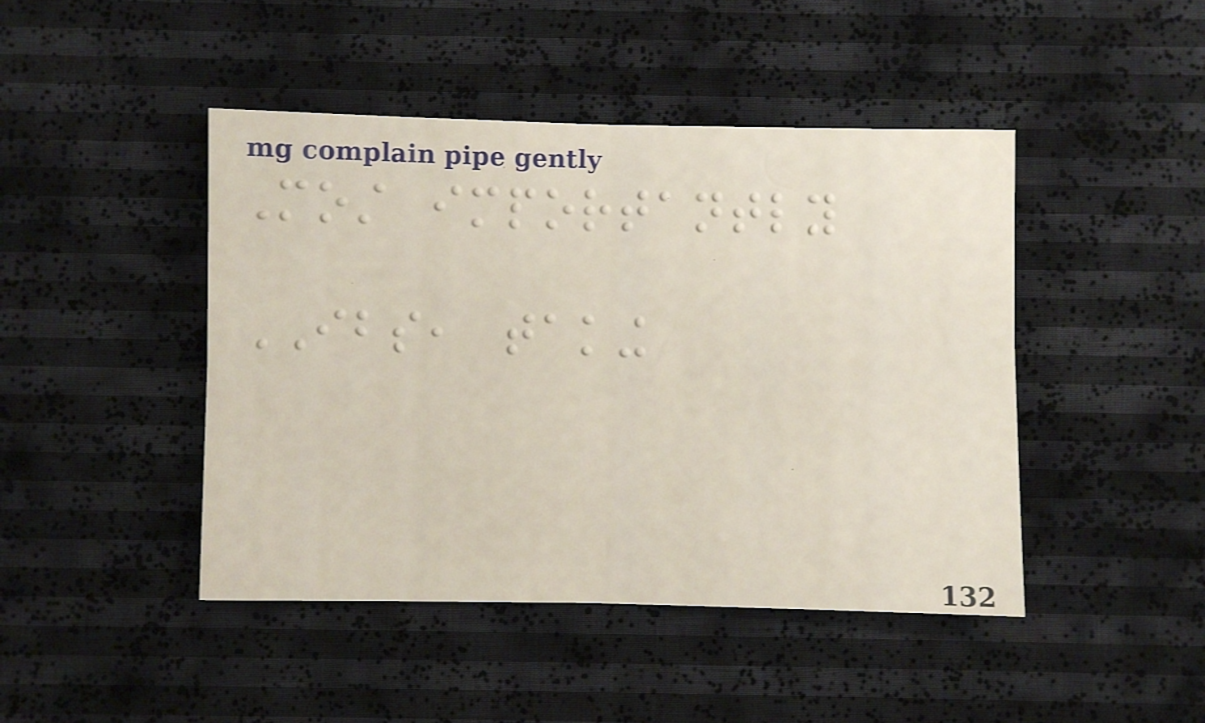Most importantly
IBS, taking
